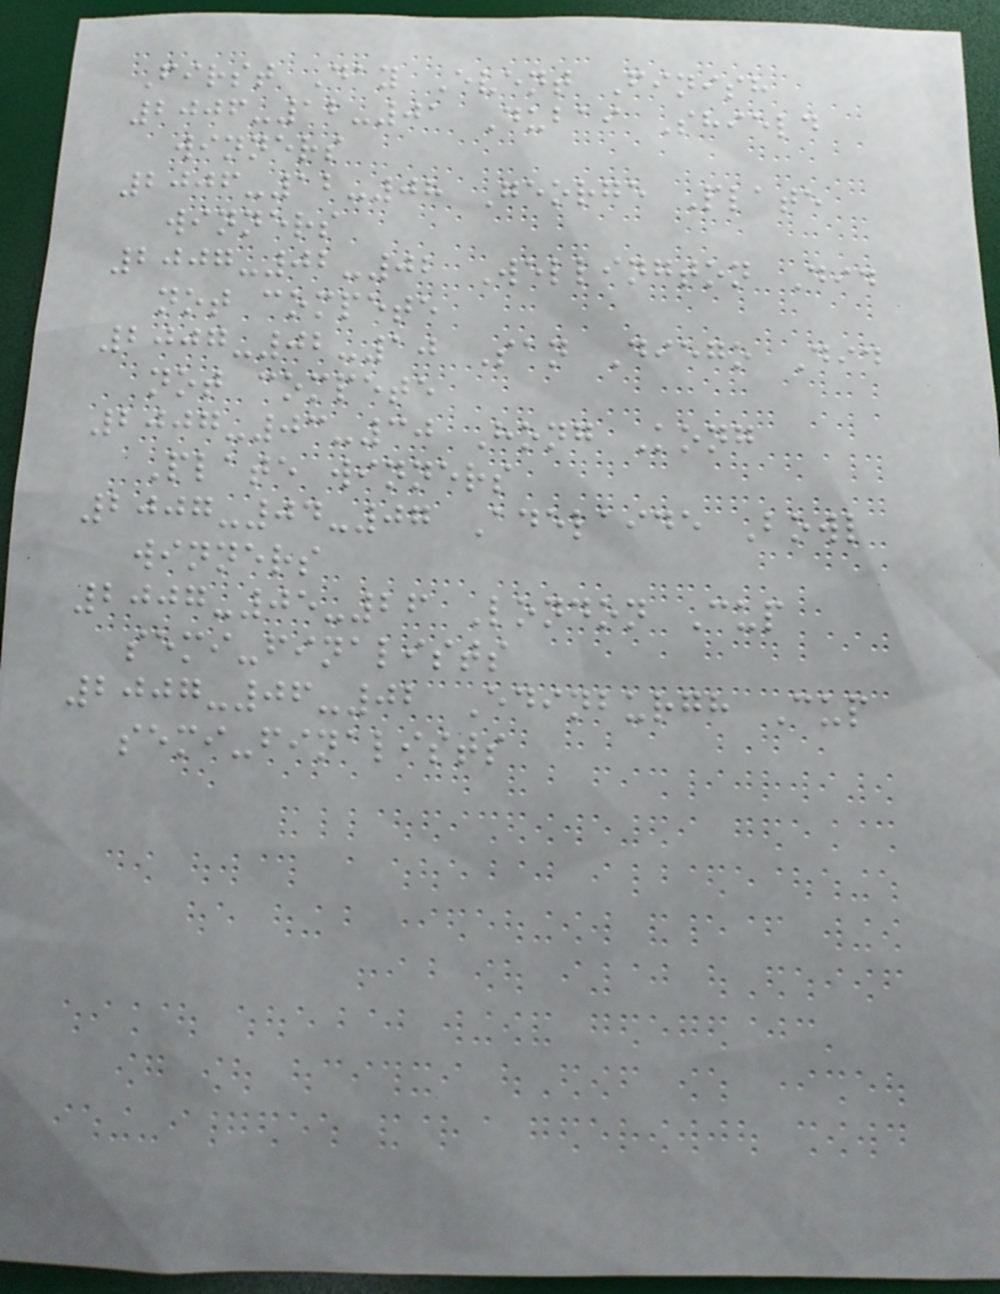First Day Event Finish
2006-12-01 Dubai Shield
winners
2006-12-08 George Plate
winners
2007-02-02 Wellington Did
not compete
2007-02-10 San Diego Did
not compete
2007-03-30 Hong Kong
Plate winners
2007-04-07 Adelaide Bowl
winners
2007-05-26 London Cup
semi-finalists
2007-06-02 Edinburgh Cup
semi-finalists
